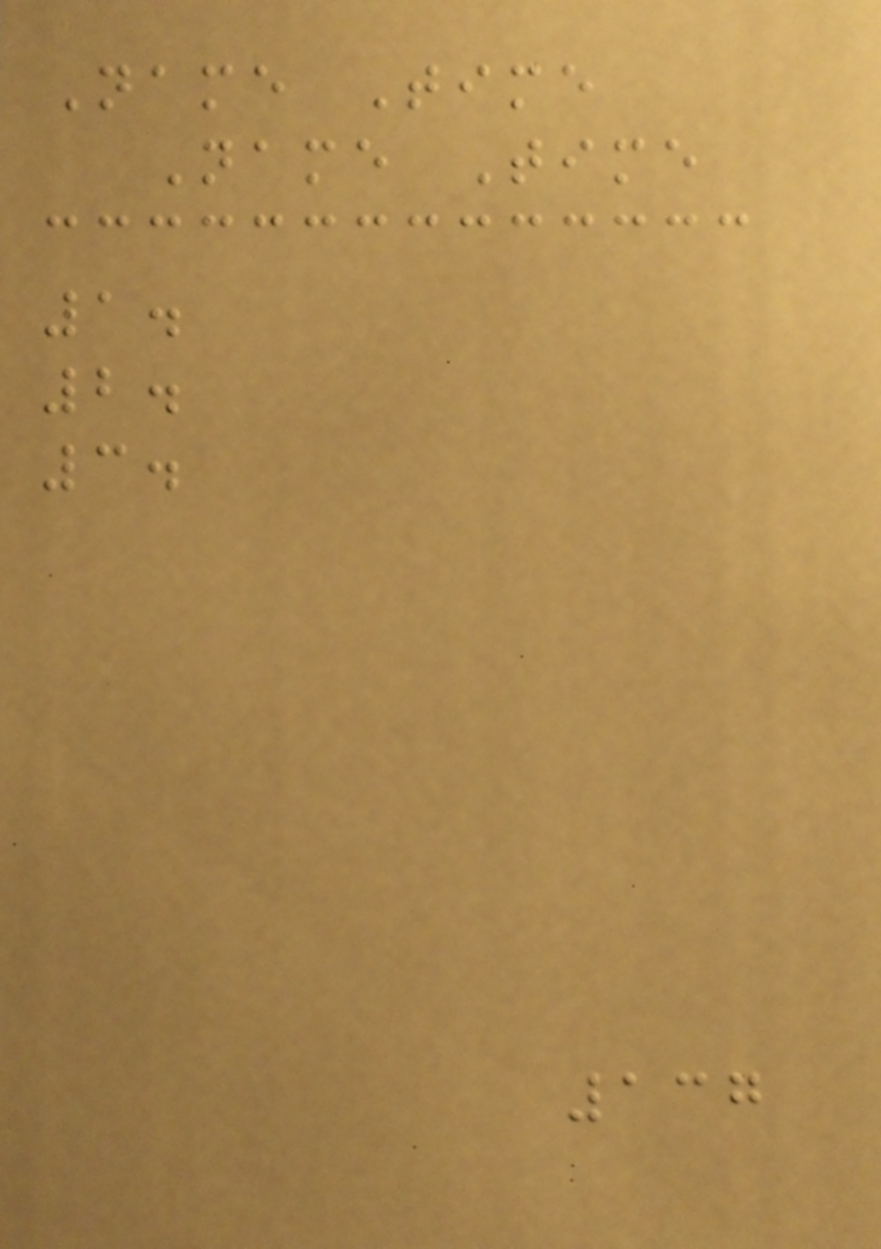Name Time
Name Time
1.
2.
3.
137
